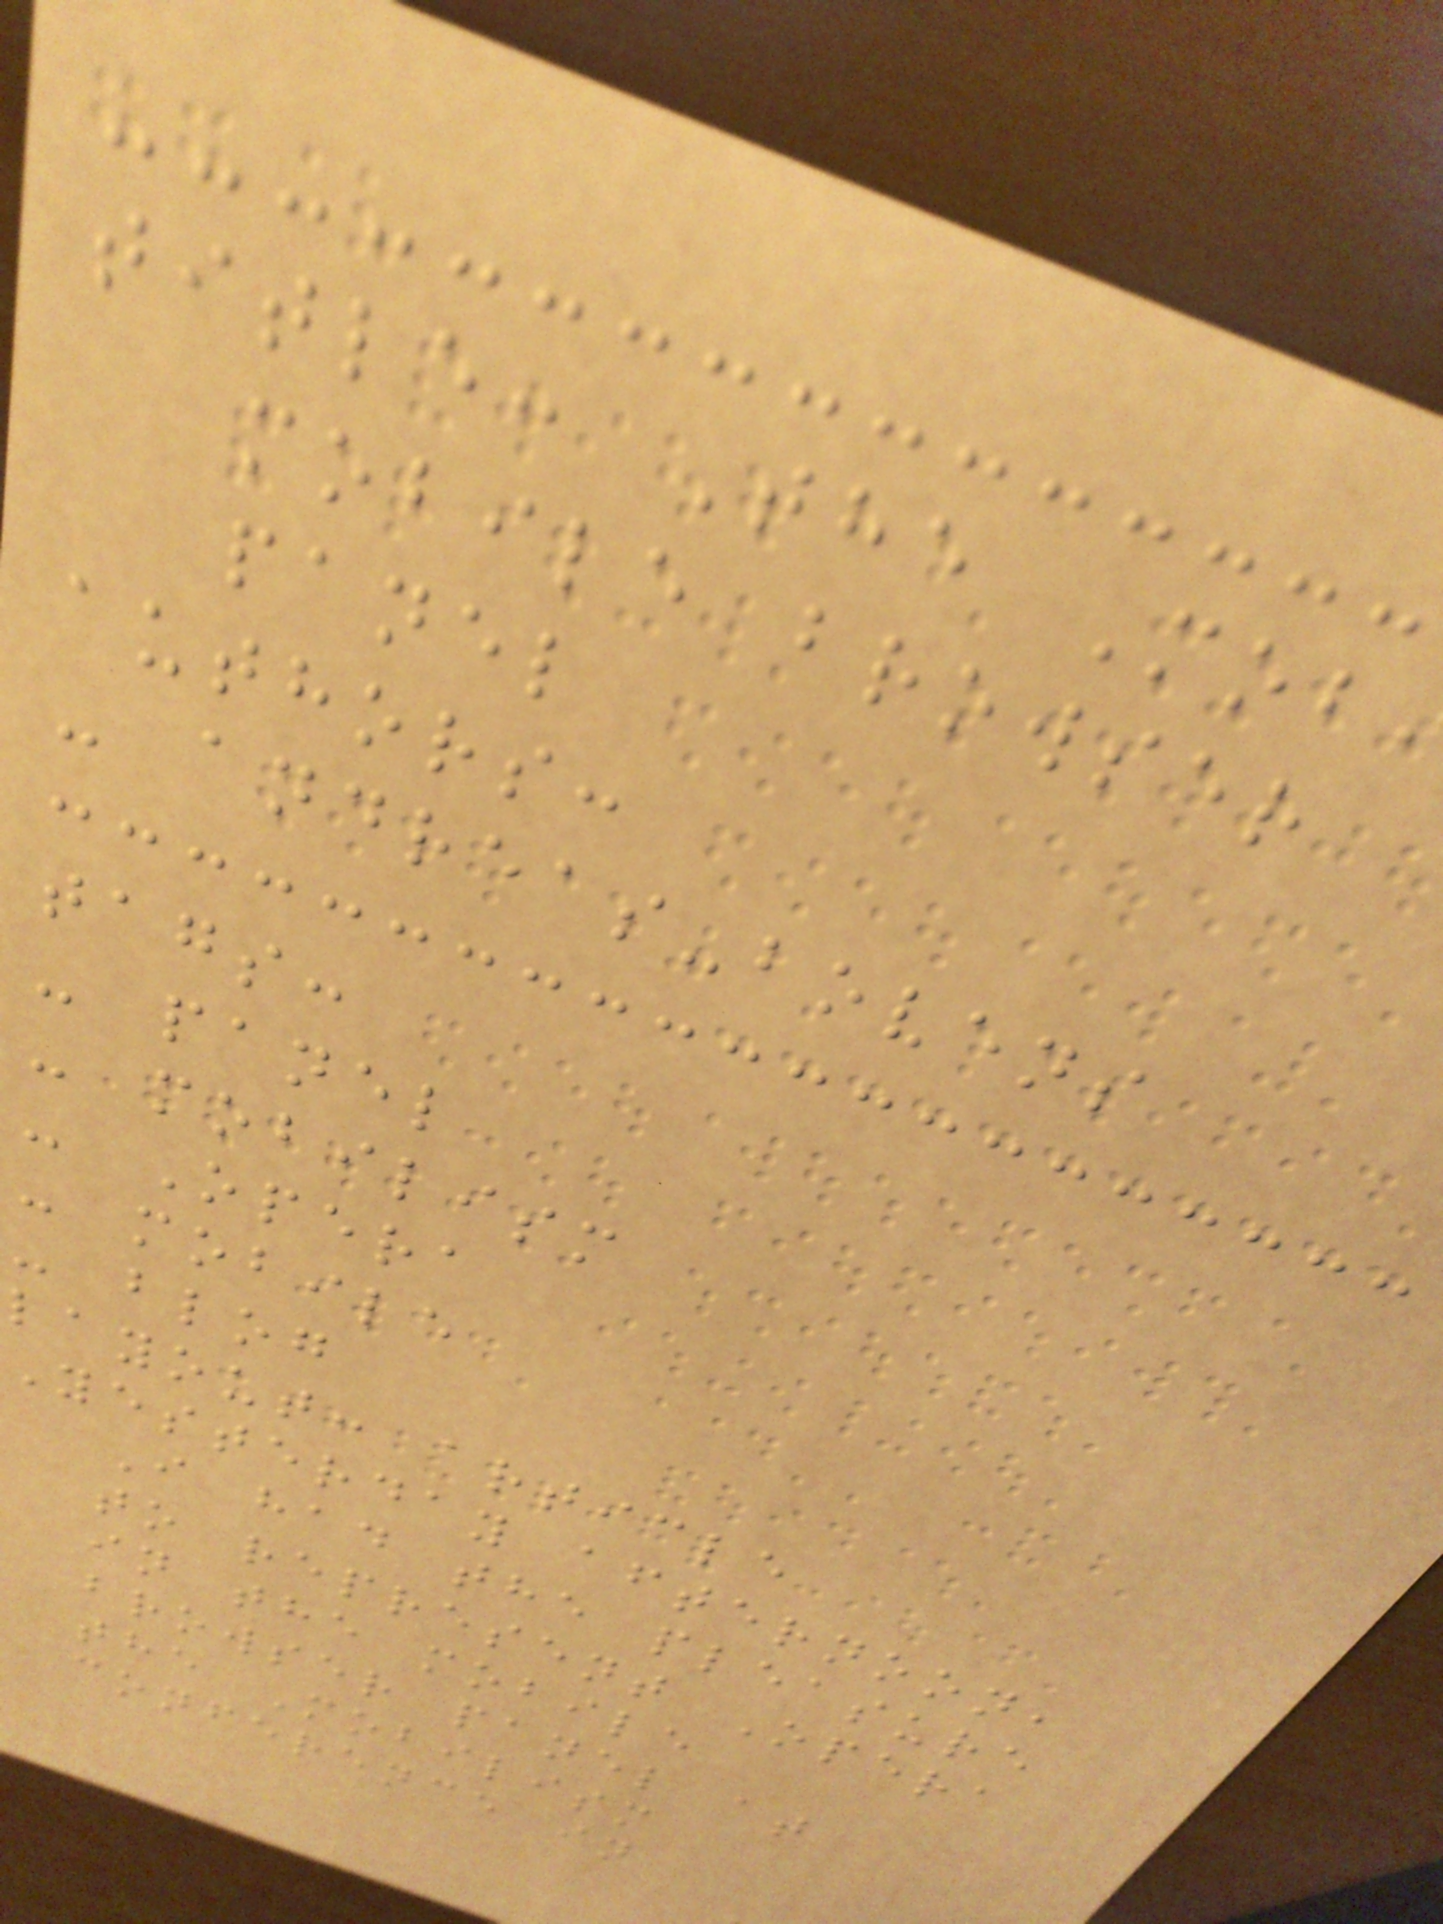title: The Mob
mobile browser
panel
authors:
- andreas-bovens
tags:
- panel
- mobilism
- Opera
- mobile
- blog
layout: article
Yesterday afternoon,
I had the pleasure
to represent Opera
in the mobile
browser panel at
the Mobilism
conference in
